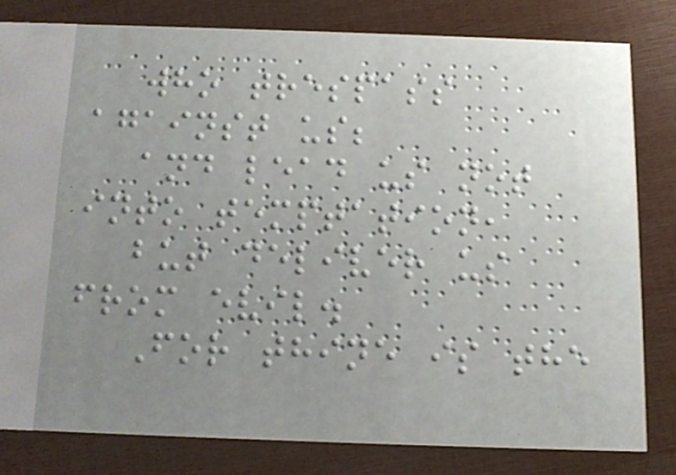who trespass
against us;
and lead us not
into temptation,
but deliver us
from evil.
For thine is the
